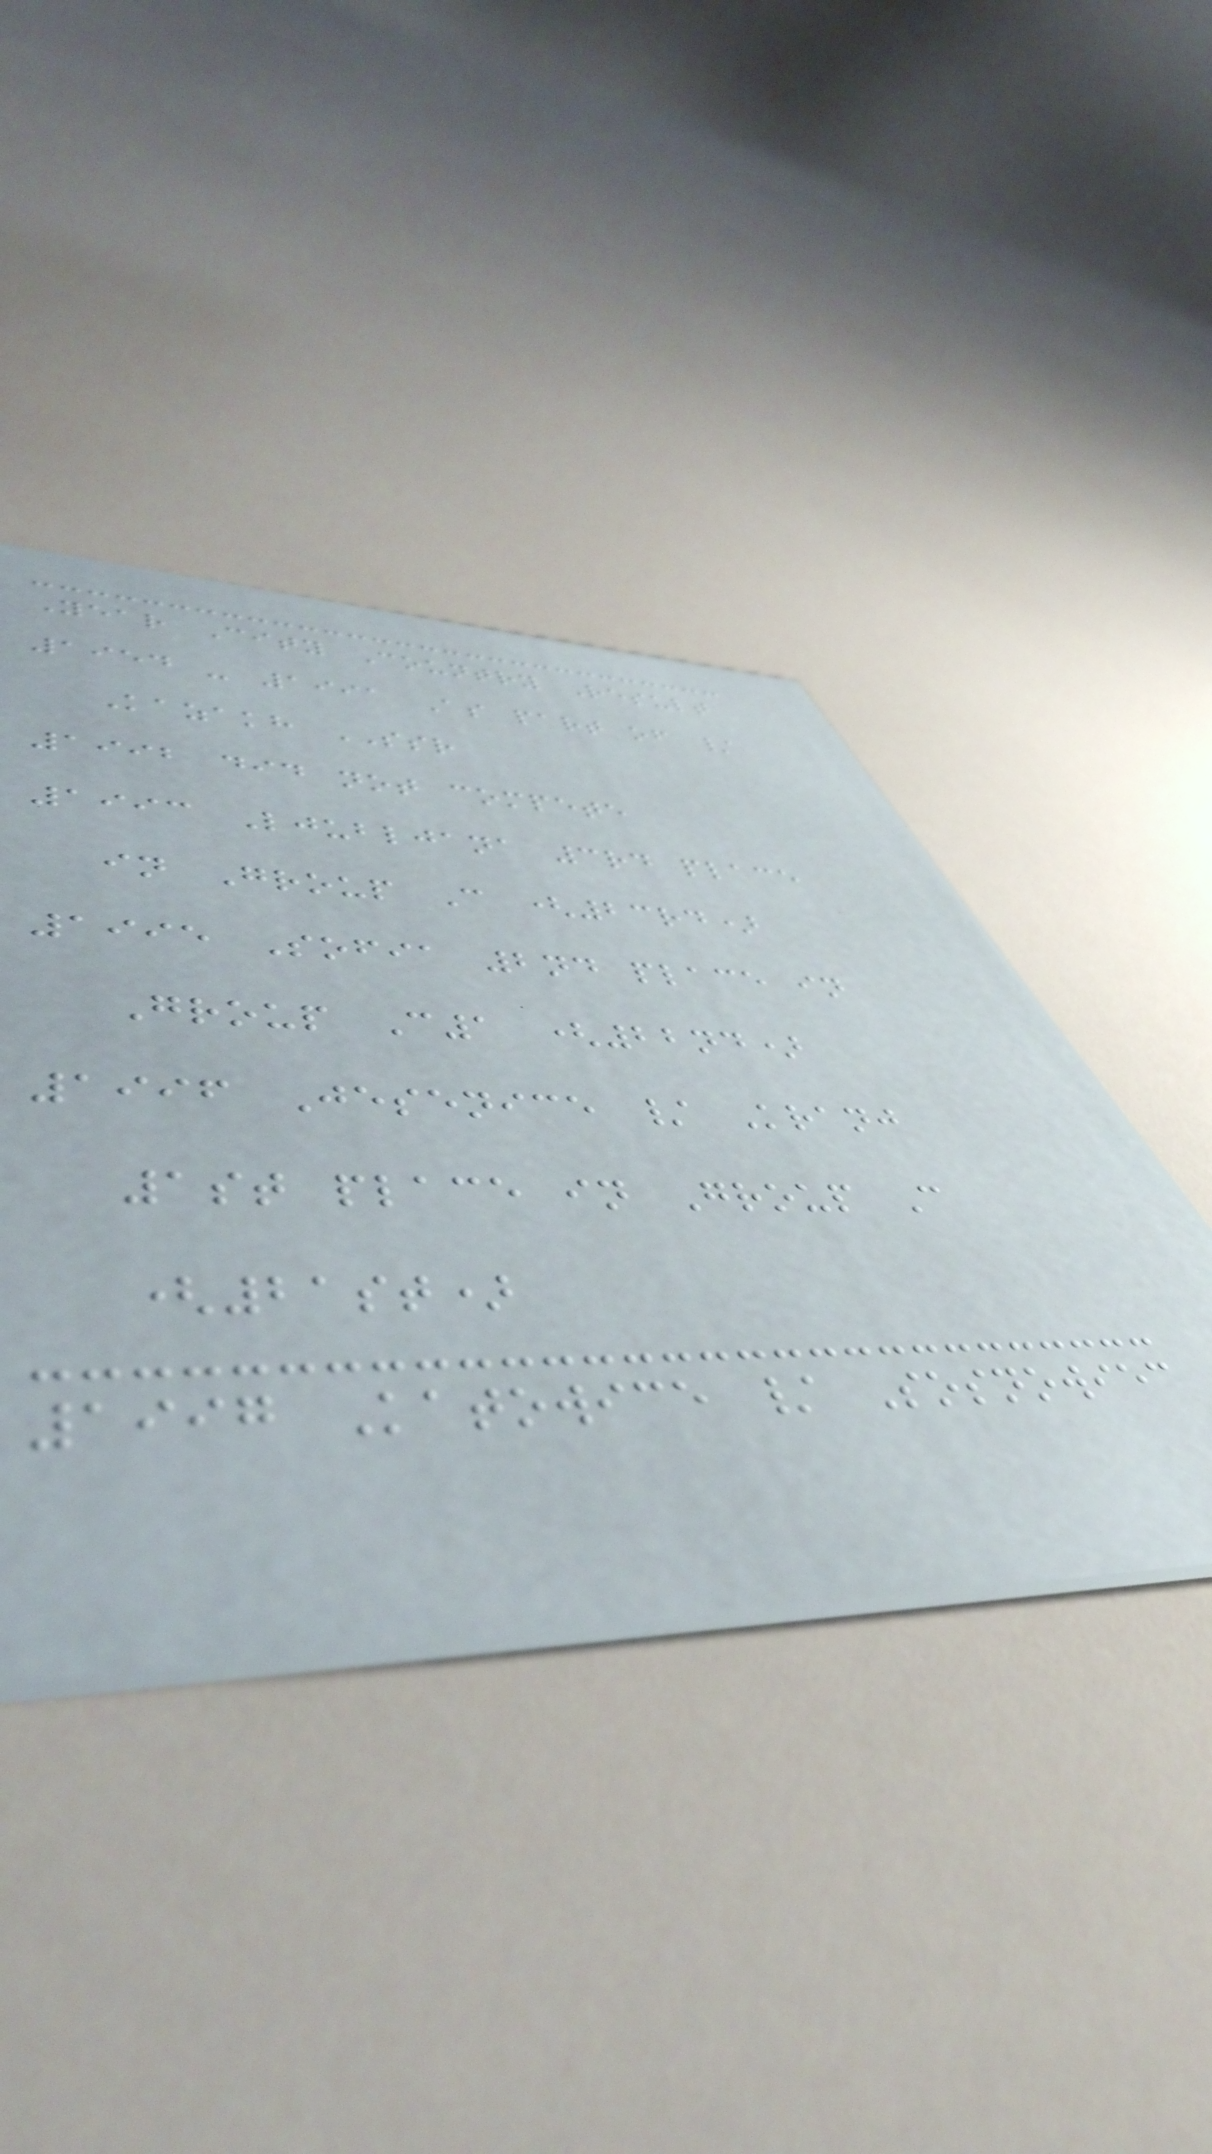Year City Country Result
1954 - 1991 As part of /
Kazakh SSR
1992 did not compete
1993 Ljubljana 3rd place
in Group C (23rd)
1995 Sofia 2nd place in
Group C1 (22nd)
1996 Jesenice / Kranj
1st place in Group C
(21st)
1997 Katowice / Sosnowiec
